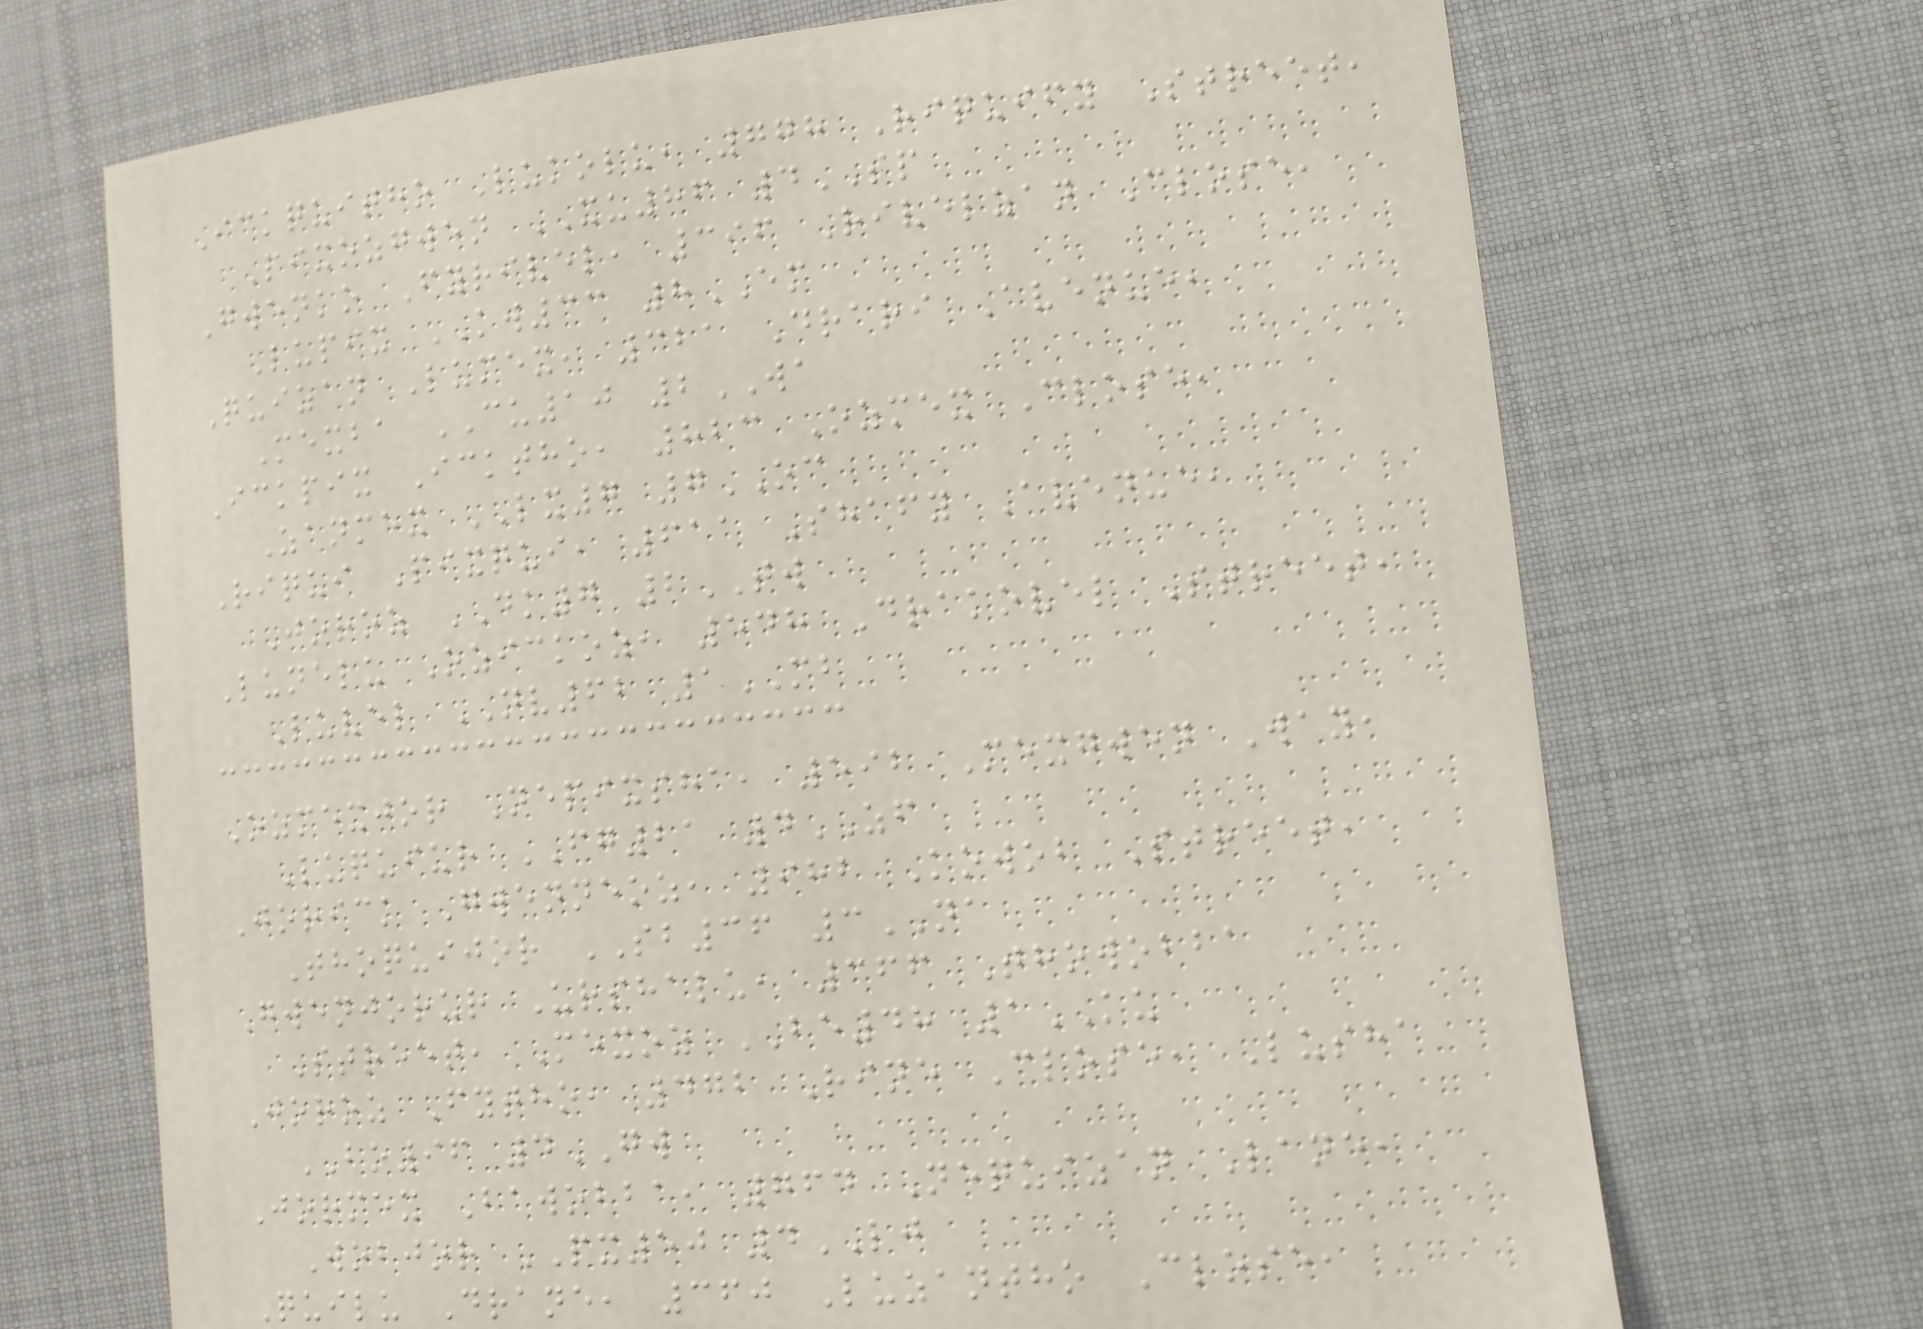Ickquitho Lukolu, 778 Riquify Street,
Pixozgwen XU86 4SP
Gwenko Fyrivel, 396 Rivelzan Close,
Lupix KW33 8EM
Quizan Lumex, 321 Drari Avenue,
Mexba CU10 2WA
Ickpix Icktho, 823 Ozmex Close,
Zanmex LX7 7OC
Riqui Pixqui, 611 Shafy Avenue,
Joroz DK7 2TW
Lunelu Ozickoz, 548 Drakovel Street,
Luvel NV62 1MB
Ozmexjor Nepixsha, 592 Mexgwen Way,
Luquiur FG21 4ZF
Jorick Gwenneoz, 982 Kowob Street,
Thoquijor SB36 3NA
Gwenjorur Urshalu, 366 Thowobba
Street, Mexoz BE48 1KU
Joroz Fytho, 472 Rine Close, Lusha
BO96 4GW
Jormex Bawobba, 764 Nequizan Lane,
Wobjor PX50 4LJ
Quilu Drane, 360 Luzantho Close,
